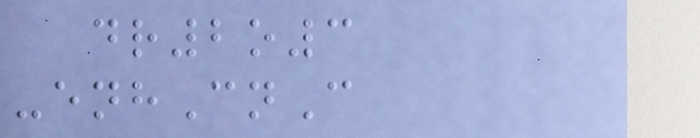dr2o3
-enhCnC
